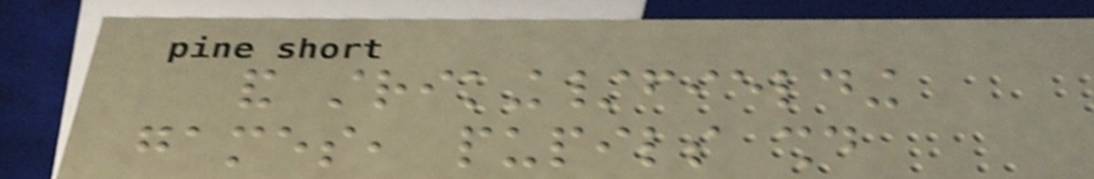and striking/fielding
games, pupils should
